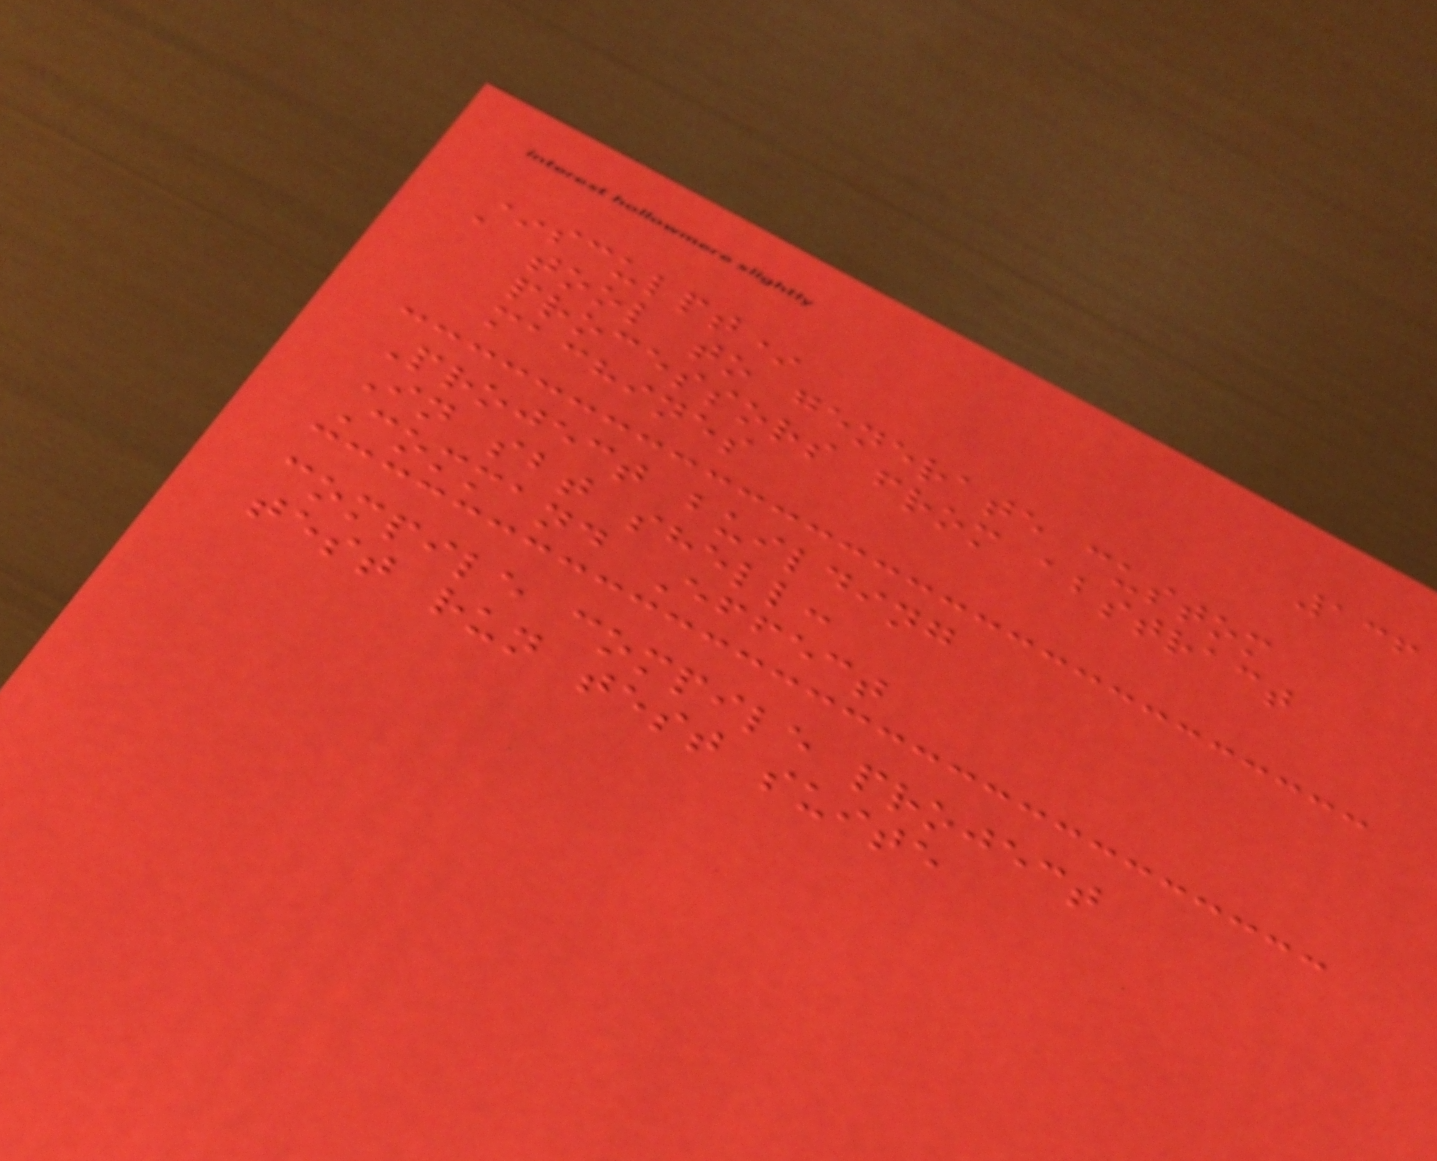136
*sculpt*
a tool to generate custom
processors from abstract
machines
Project building
In sbt shell:
Command Effect
compile compile project
test run test suite
